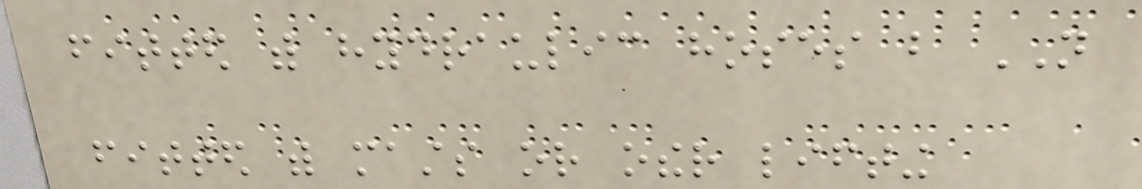fitted with hydraulic hoses but NOT
fitted with masts or other lifting
